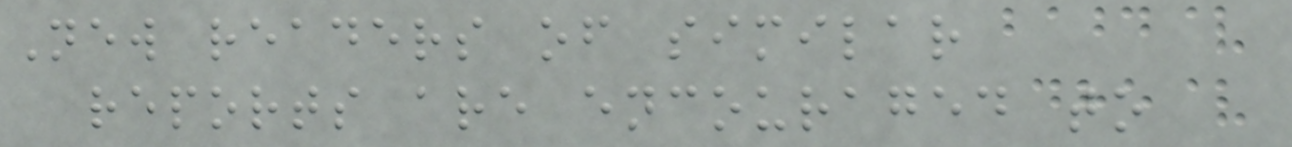New readers of similar
reports are encouraged to
